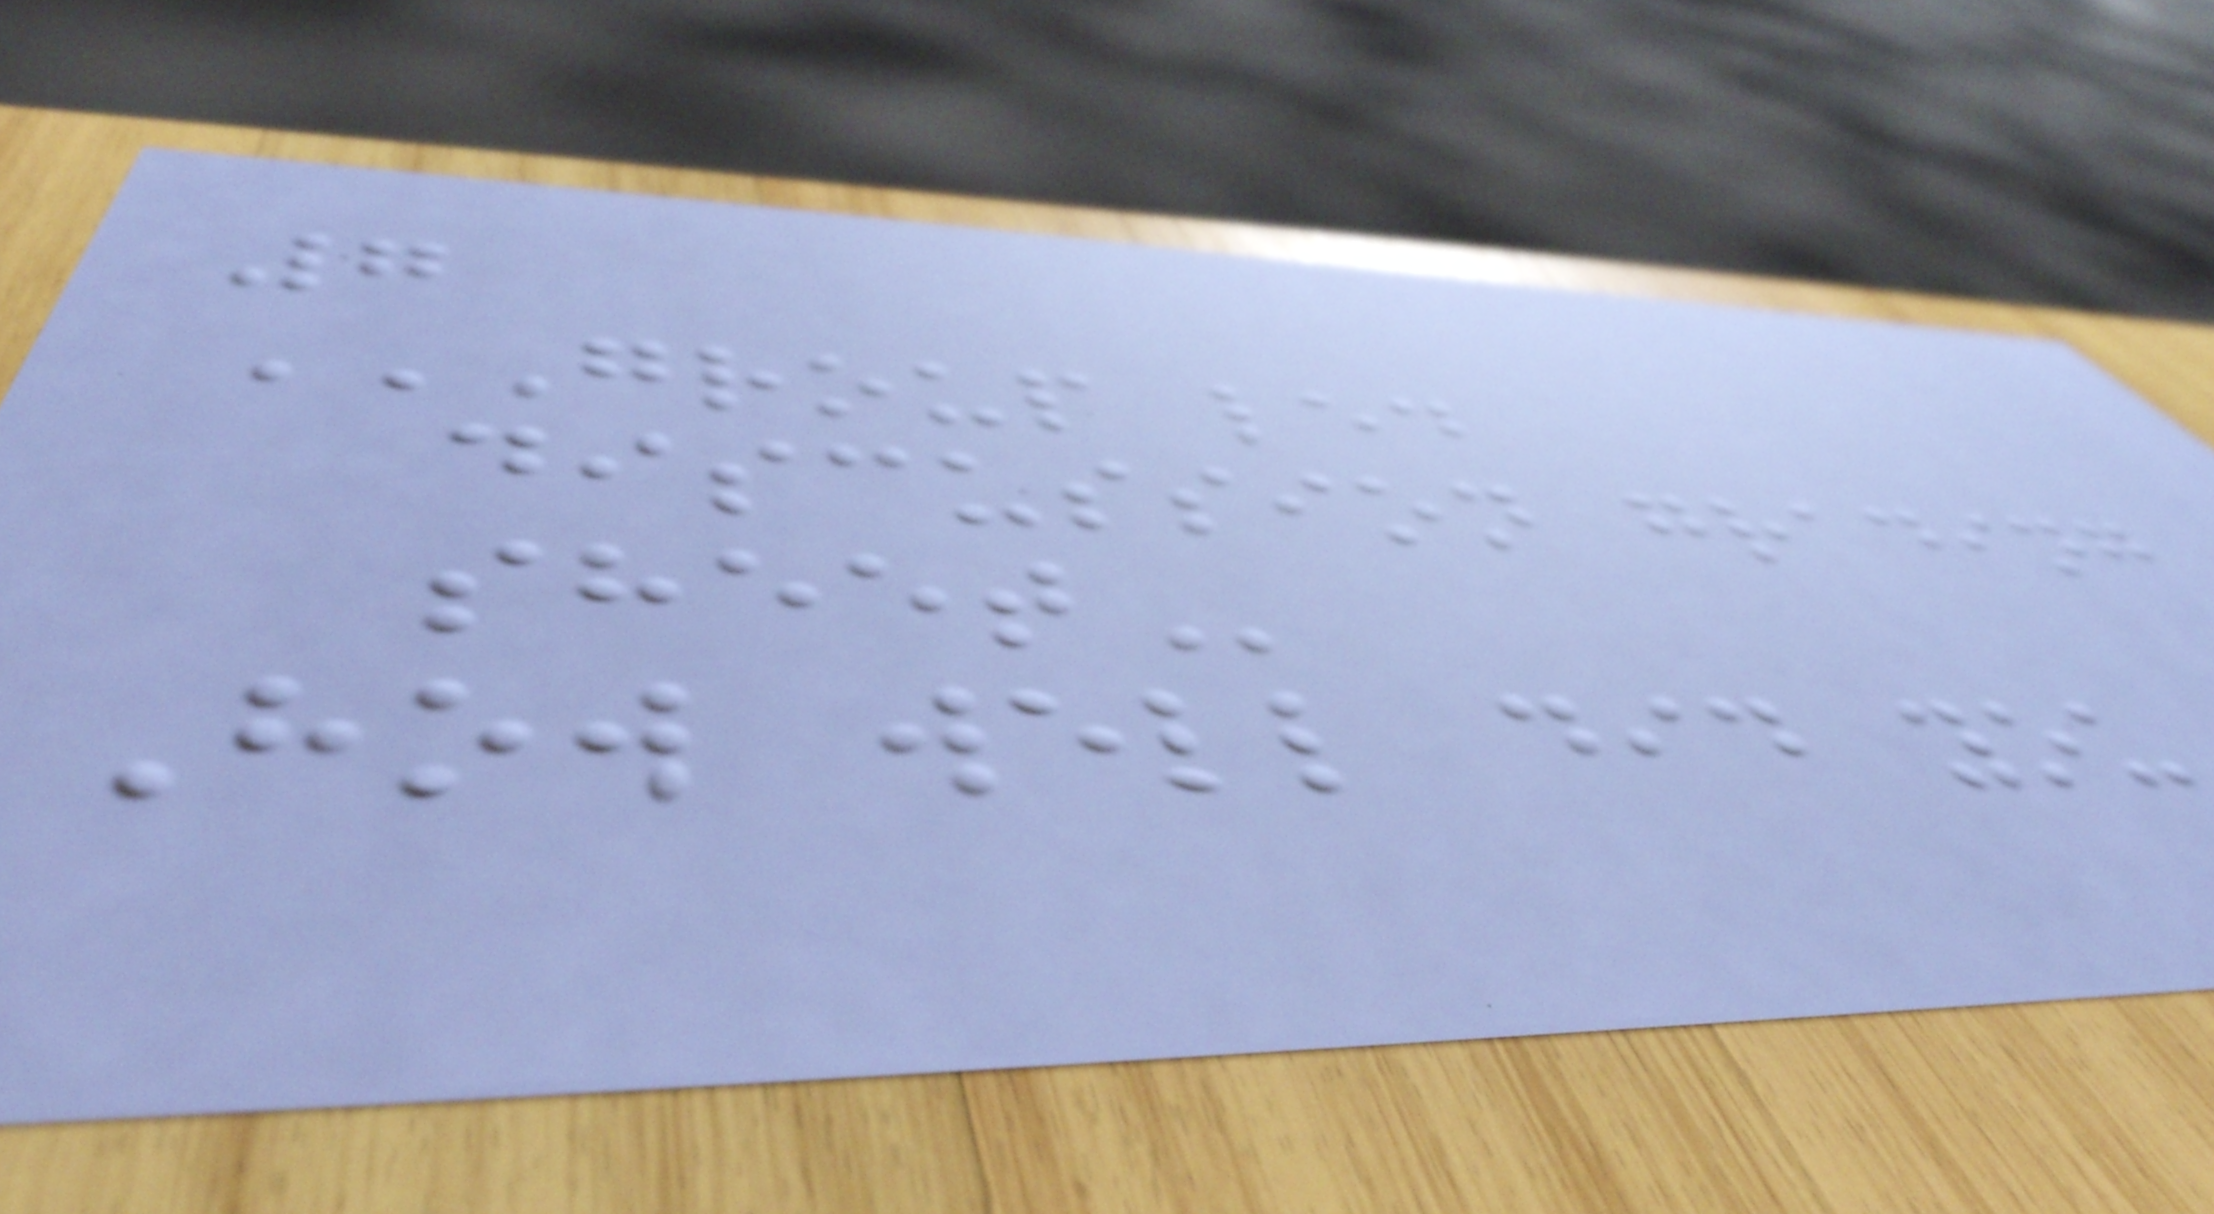7
GROUP LED
DISCUSSION GRADING
SHEET
How well did you
